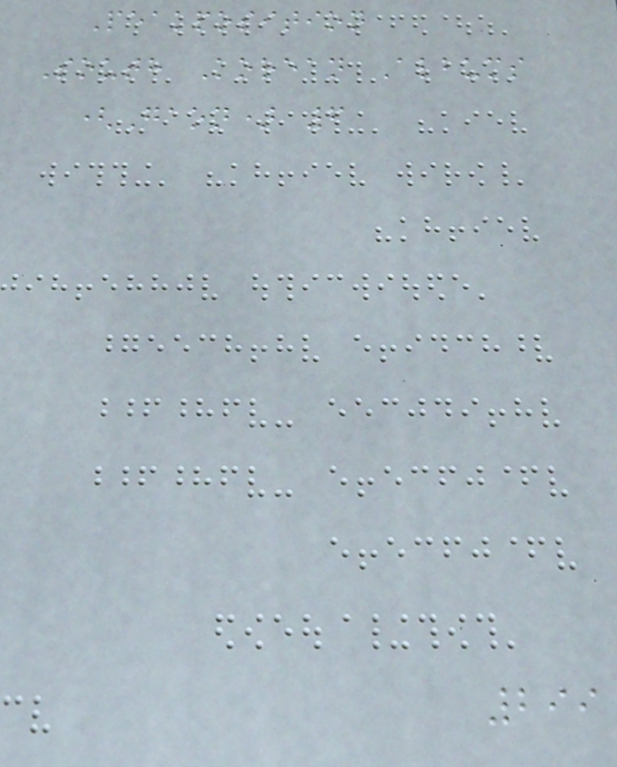Peakposition
South Korean Albums
(Gaon) 6
299
